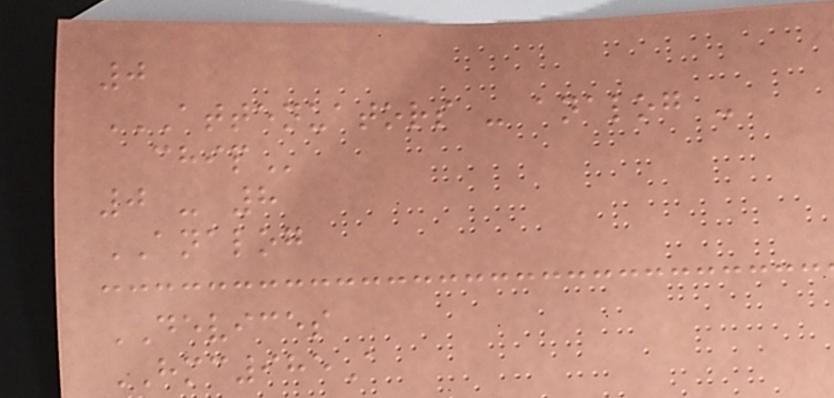0
ATTENUATORS - ANALOG -
CHIP
0 - 8
ANALOG
DEVICES
HMC985A
